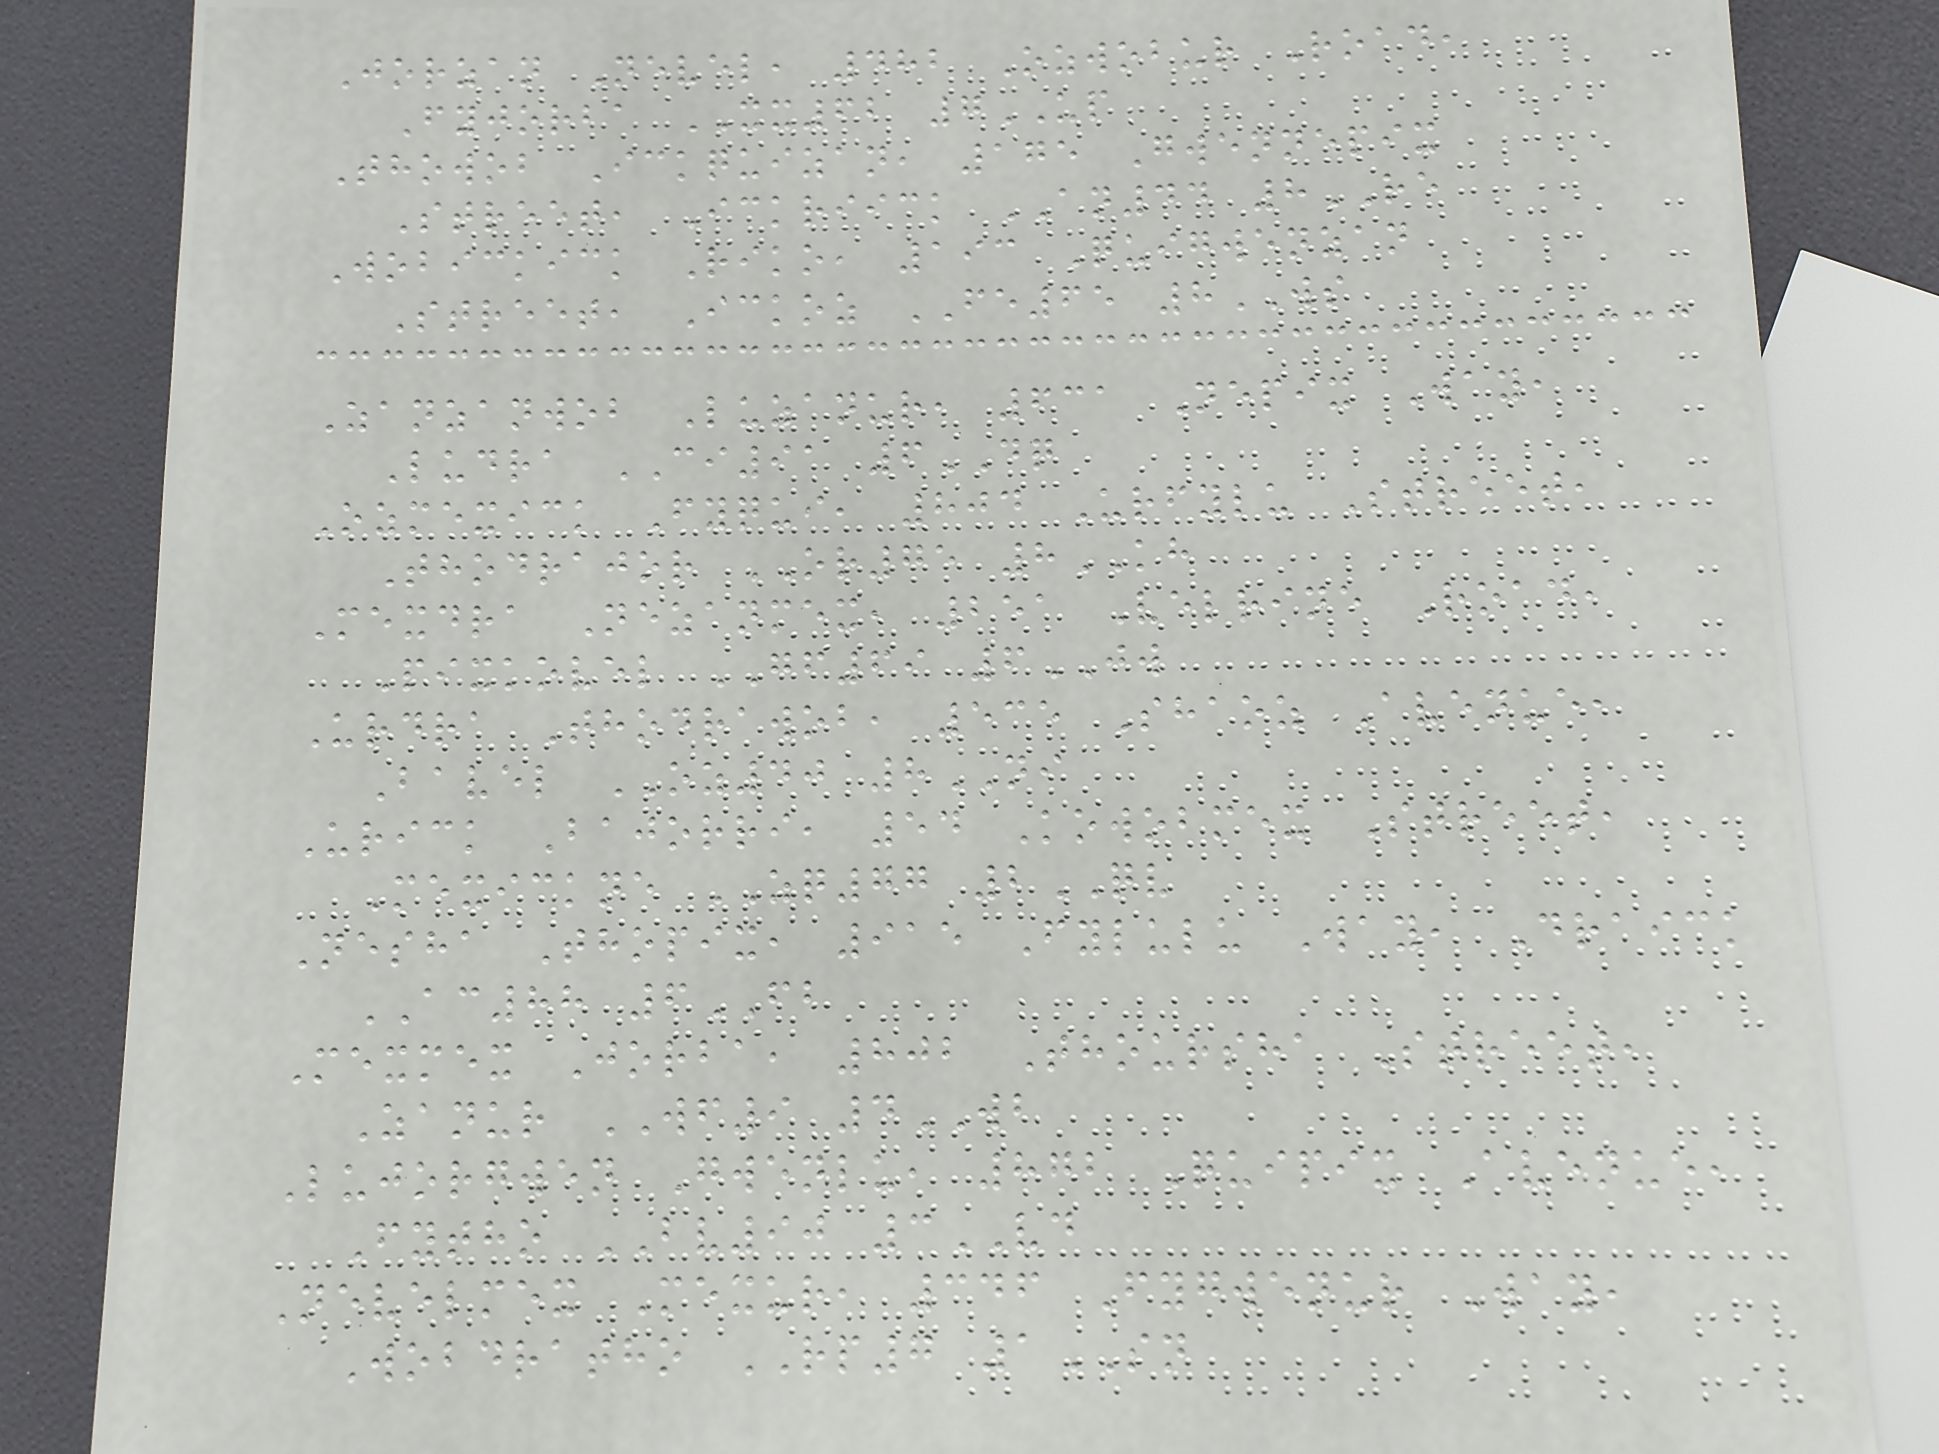Jorzan Nevel, 482 Ozwobur Road,
Fyjorba XX62 7UP
Thowob Ickquizan, 175 Gwennepix
Street, Ickriick AN44 8RE
Wobickick Riko, 193 Quigwenzan
Street, Ickoz FE65 8WS
Zanzanwob Luzanur, 631 Nepix Way,
Ludra CI91 6DQ
Ozmexick Fyqui, 804 Urfylu Street,
Thodrajor OR75 8KH
Mexdra Nezanmex, 251 Velrine Road,
Pixkovel GF69 6JW
Urdra Thodrawob, 535 Shaoz Avenue,
Bavel OZ40 8NI
Urick Bajorri, 54 Kowobmex Street,
Mexickne ZQ77 2QV
Nesha Thopix, 915 Fylulu Way, Draick
AC88 6FB
Mexmex Jorba, 802 Thoursha Street,
Zanur WF9 4WB
Lujorgwen Gwenlu, 872 Quipix Avenue,
Fytho BV90 3VD
Nevelmex Mexur, 346 Fygwenur Way,
Wobdratho RP7 1SN
